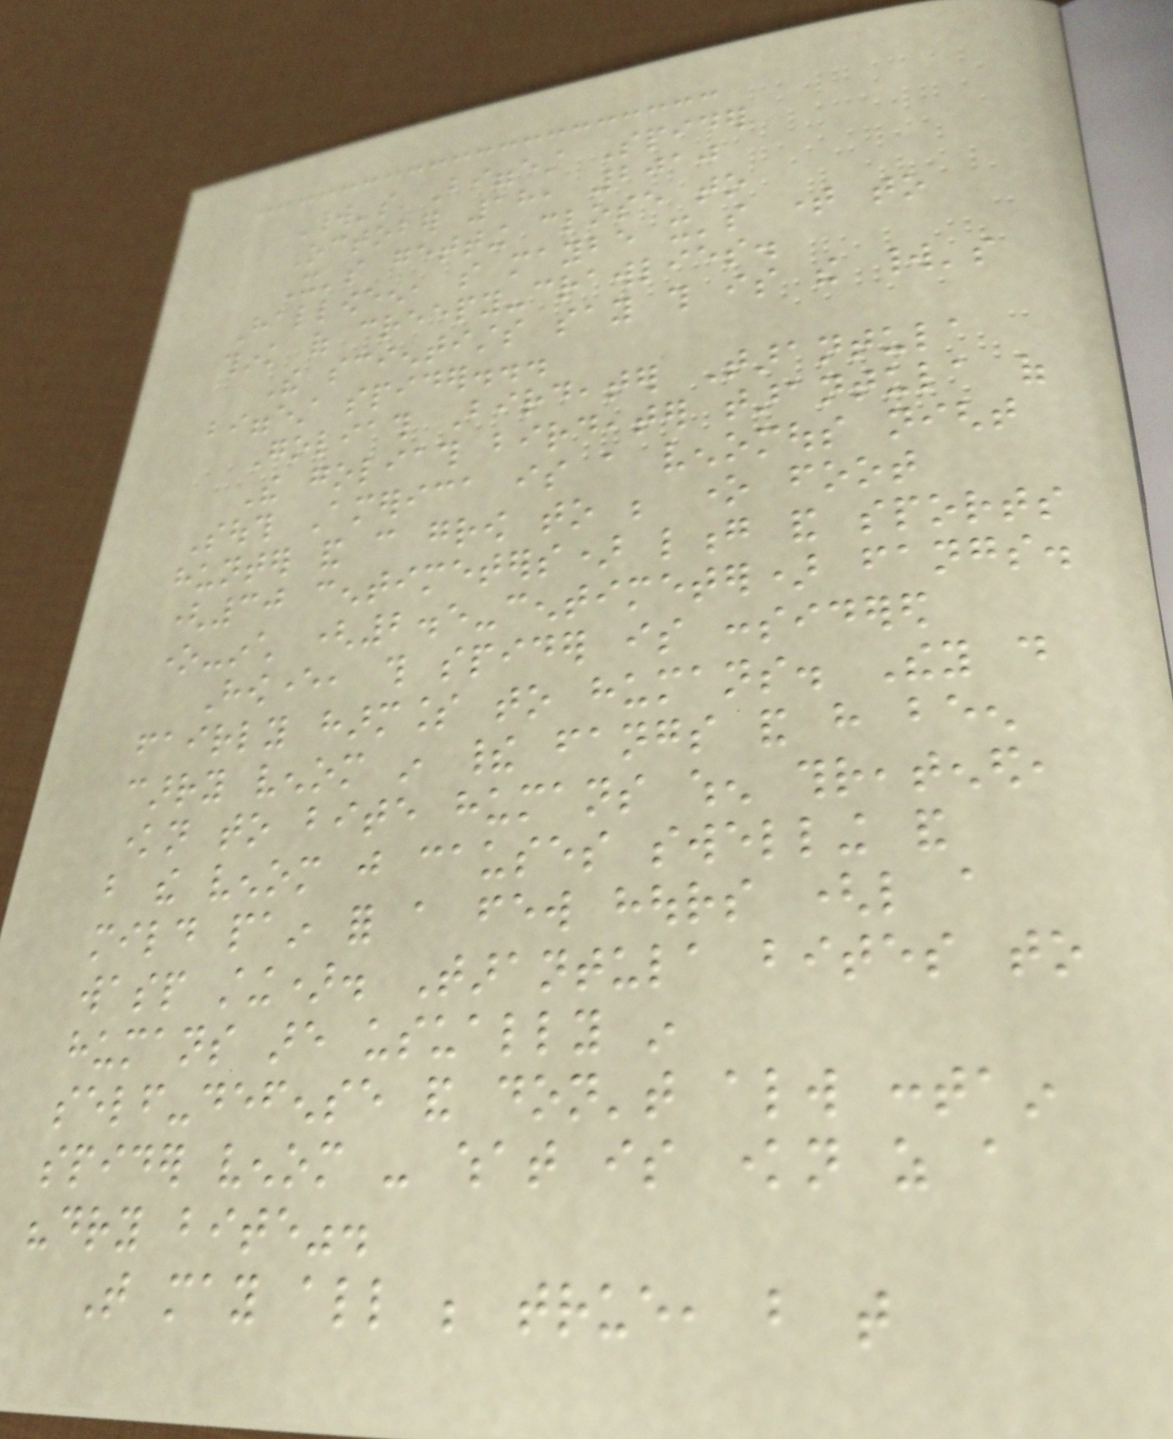World's Biggest Spider
October 18, 2010
It's getting close to
Halloween, so maybe it's time to
think of creepy-crawlies.
The scientists say this is the world's
biggest spider...
Goliath Birdeater Tarantula
The goliath birdeater tarantula of
South America is a venomous night
hunter and can grow to be one foot
(30 centimeters) long and sports
one-inch (2.5-centimeter) fangs.
However, this spider is considered
fairly harmless to humans. They do
carry venom in their fangs and have been
known to bite humans when threatened,
but the venom just causes swelling and
mild pain for a few hours (like a
wasp sting). Tarantula bites to
humans are usually in
self-defense and don't always contain
spider venom - what is known as a
"dry bite".
That may all be true, but that
